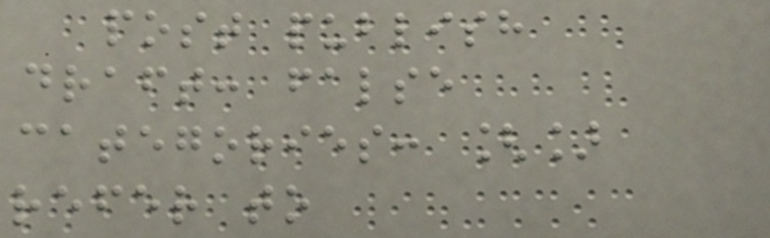post publish
draft: false
categories: []
refer to
